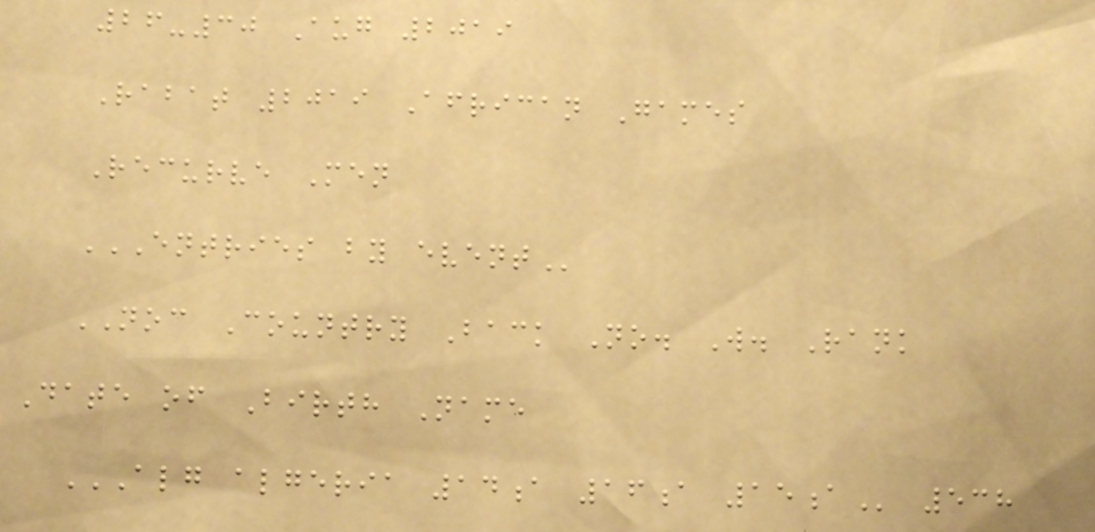26-30 Aug 2019
Rabat 2019 African Games
Recurve Men
ENTRIES BY EVENT
NOC Country Back No. W. Rank
Date of Birth Name
ALG ALGERIA 14A 16A 15A 538
